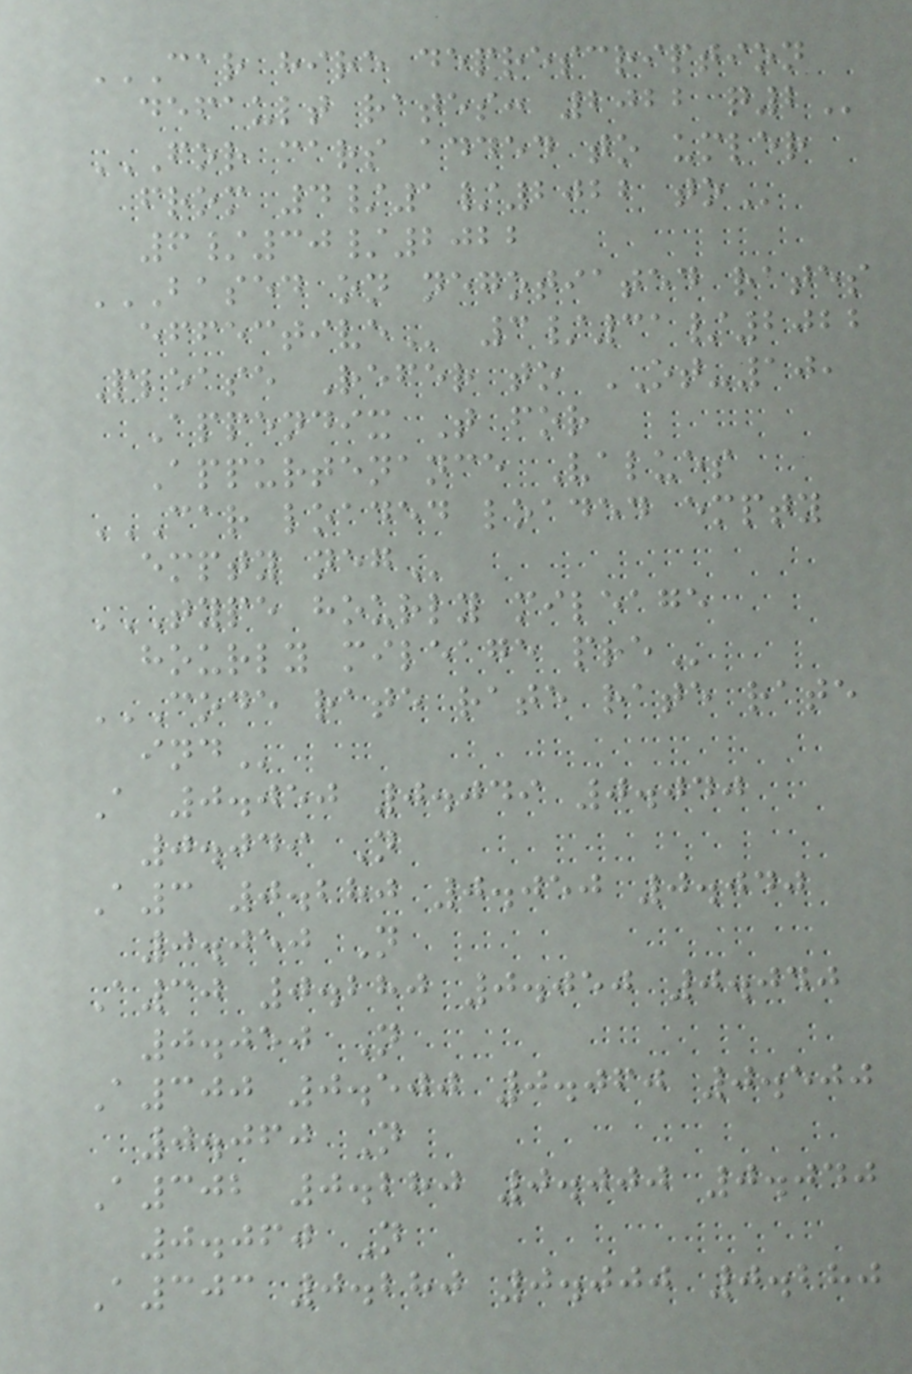CAR HIRE DEPRESCRIPTION
DEFAULT RATES: 2022 Q2
FOR CARS ADDED TO UMLER
FROM 4/1/2022 TO
6/30/2022
BASED ON NEGOTIATED RATES
EFFECTIVE 3/31/2022
Please Refer to OT-10,
Appendix T for
Appurtenance Values
CAR LOADED LOADED EMPTY
EMPTY NEG
TYPE HOURLY MILEAGE
HOURLY MILEAGE PRE
CODE RATE RATE RATE RATE
IND
A 0.050 0.049 0.040
0.049 N
A3 0.280 0.050 0.040
0.050 N
A30 0.280 0.050 0.040
0.050 N
A300 0.500 0.060 0.500
0.060 N
A302 0.280 0.000 0.040
0.060 N
A303 0.280 0.000 0.280
